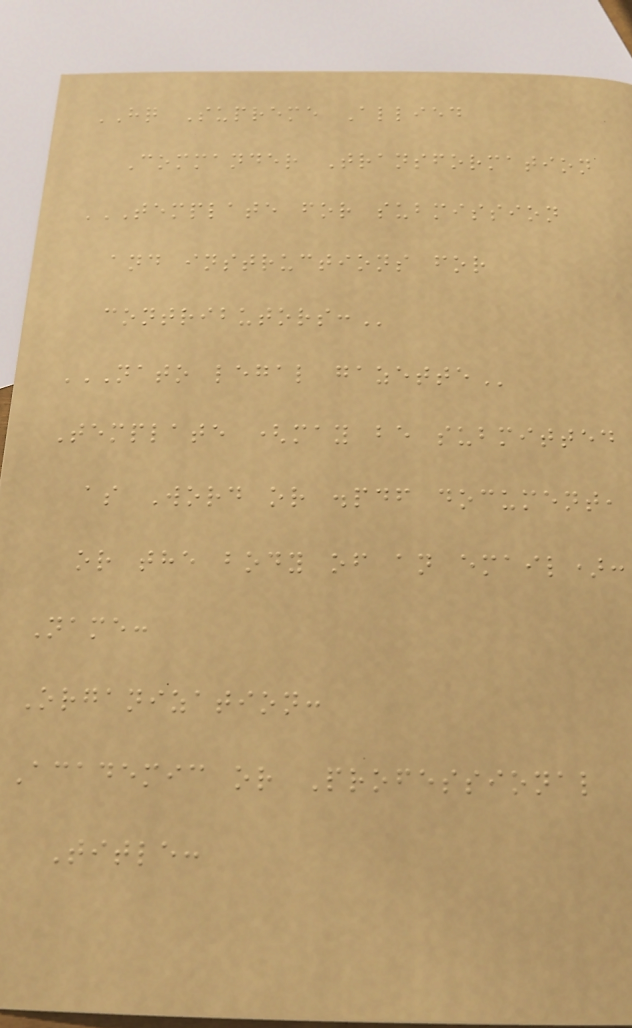HQ Supreme Allied
Commander Transformation
TEMPLATE FOR SUBMISSION
AND INSTRUCTIONS FOR
CONTRIBUTORS:
NATO LEGAL GAZETTE
Template (may be submitted
as Word or .pdf document,
or the body of an email):
Name:
Organization:
Academic or Professional
Title:
